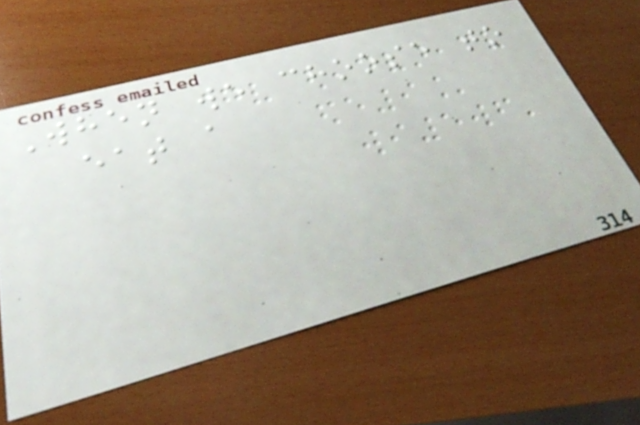When we choose to
eat a
